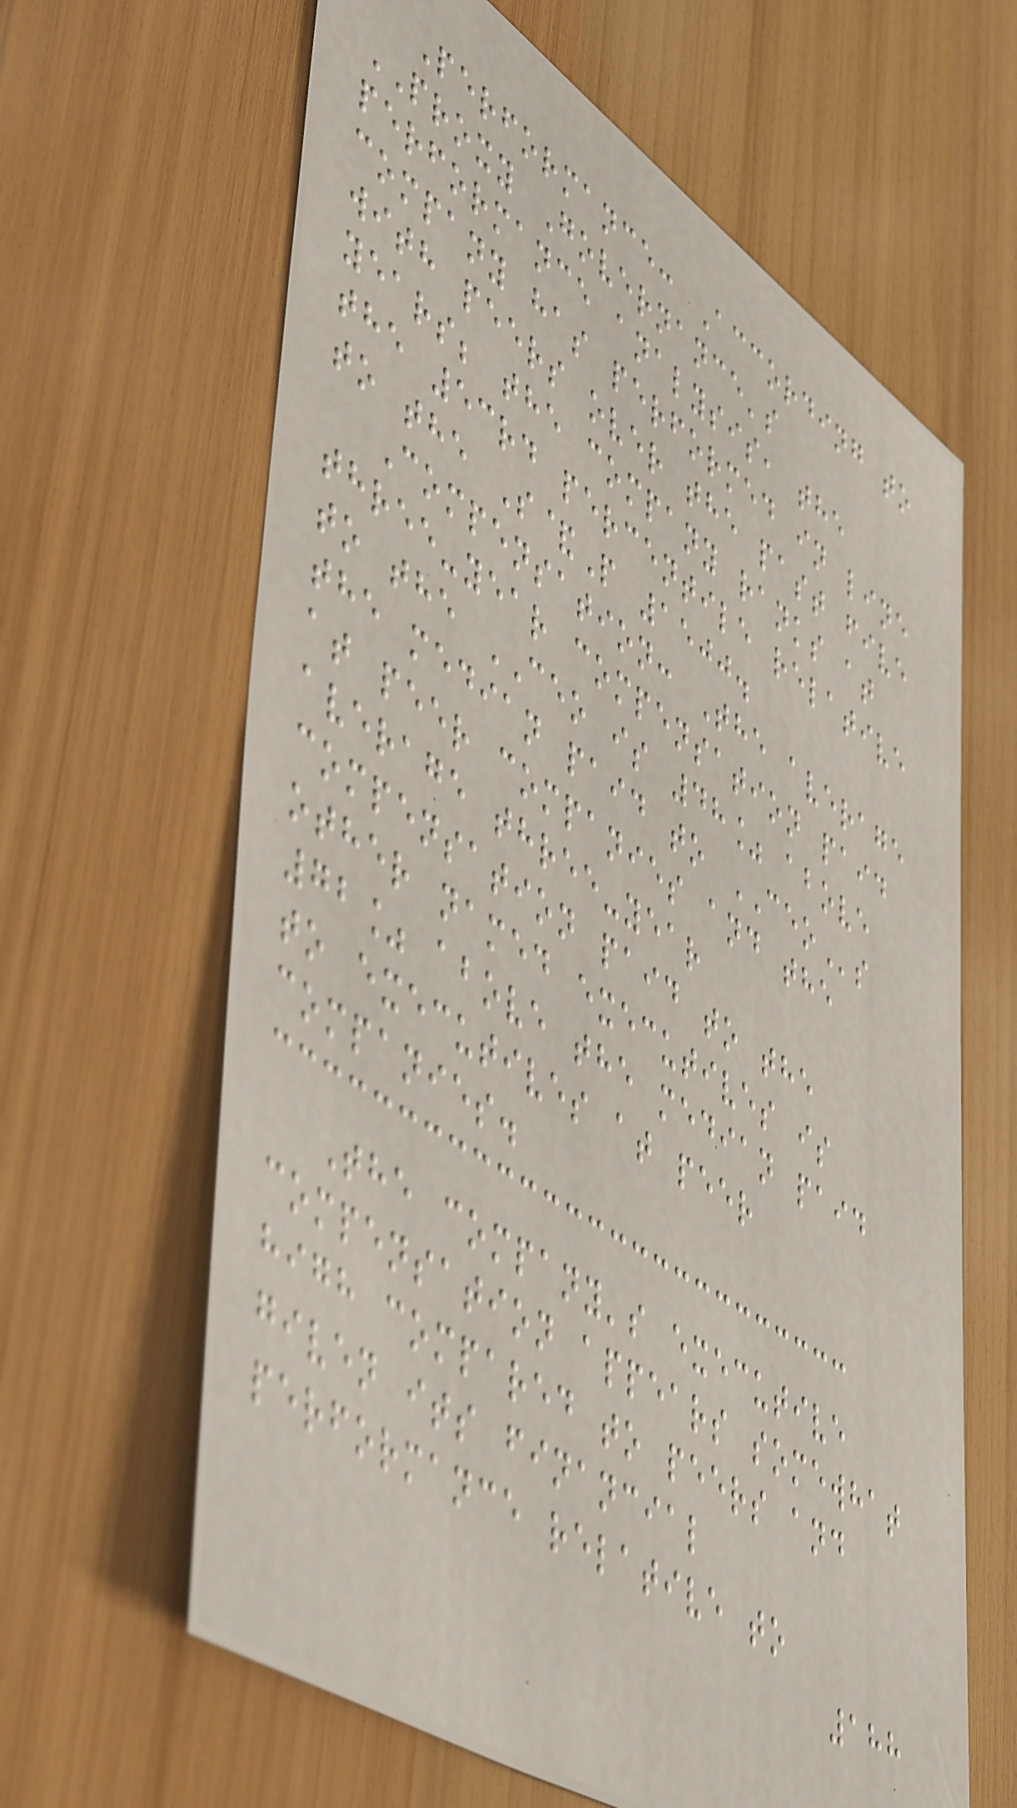Performance: According to
PROXY Governance's
performance analysis, the
company has performed in line
with peers over the past five
years; the company ranks at
the 53rd percentile relative
to the S&P 1500.
Compensation: The average
three-year compensation paid
to the CEO is 48% above
the median paid to CEOs
at peer companies and the
average three-year
compensation paid to the
other named executives is
72% above the median paid
to executives at peer
companies.
The company's executive
compensation appears somewhat
high compared to peers and
given its financial
performance relative to
188
